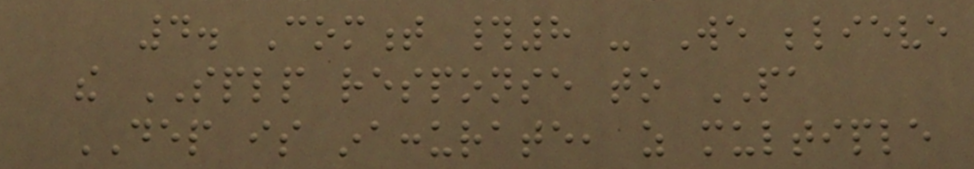4. Comment #8 - We believe
the SPLP response to PA
DEP is inaccurate, as multiple
